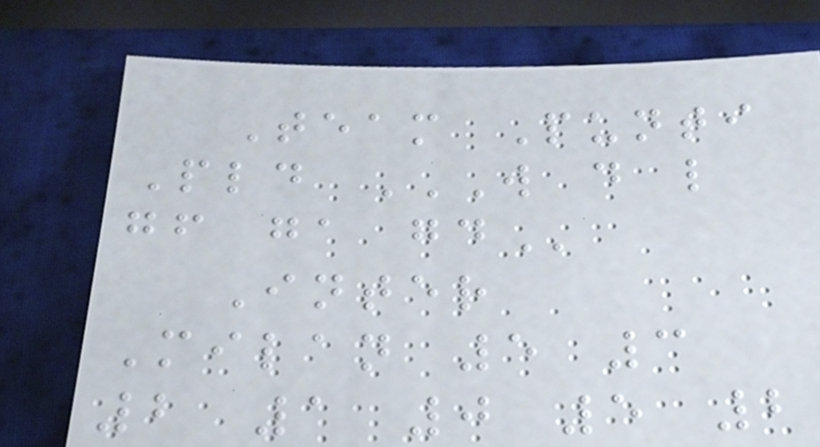Team Punti
Pld W D L
GF GA GD
Inter
Milan 5 3
2 1 0 5 2
